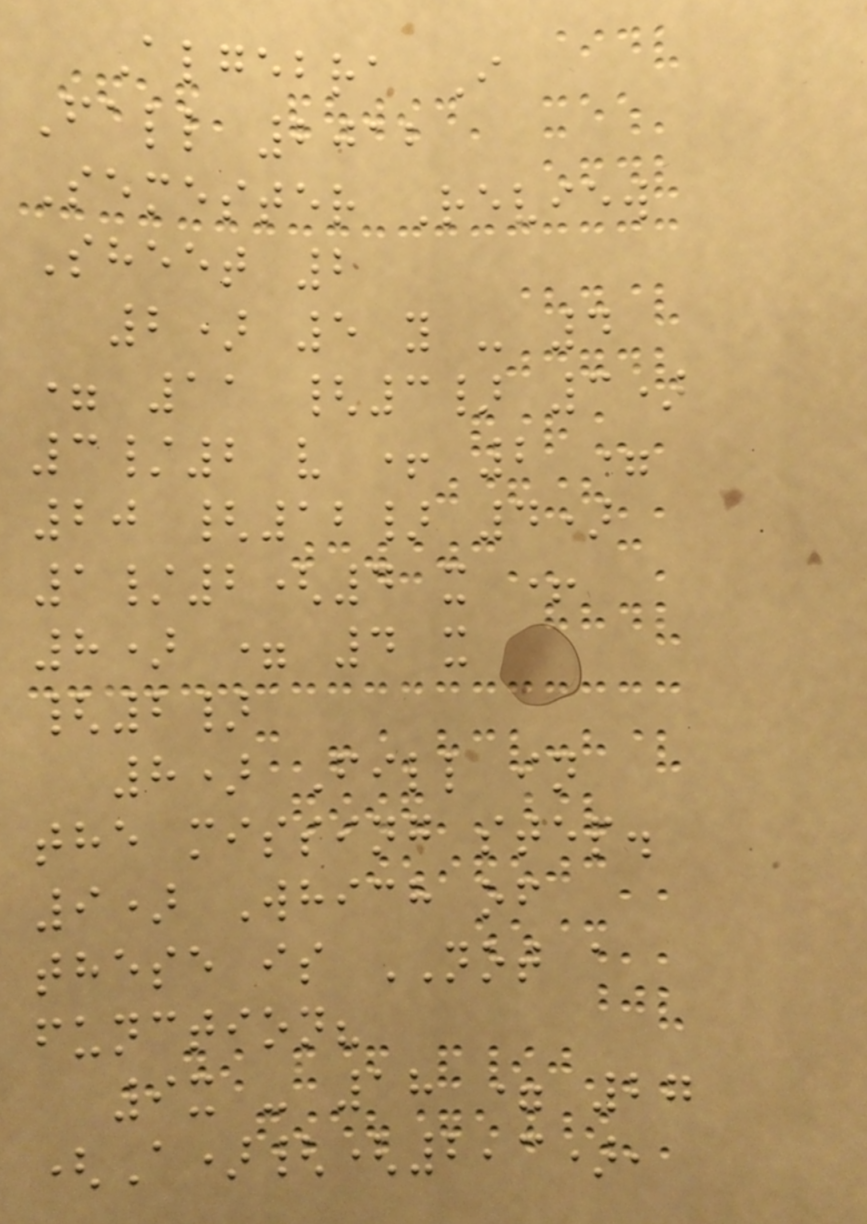Algebra I
Fall 2012
Semester Review
Sheet 2
2) 5 y - 4
= 11 {3} 3)
3/2 v + 2 =
20 {12} 4)
1/2(4 x +
8) = 4 x
{2}
8) Fill in
the missing step.
9) Which of
these is NOT a
function?
9x - 18 = 27
(A){(2,3),
